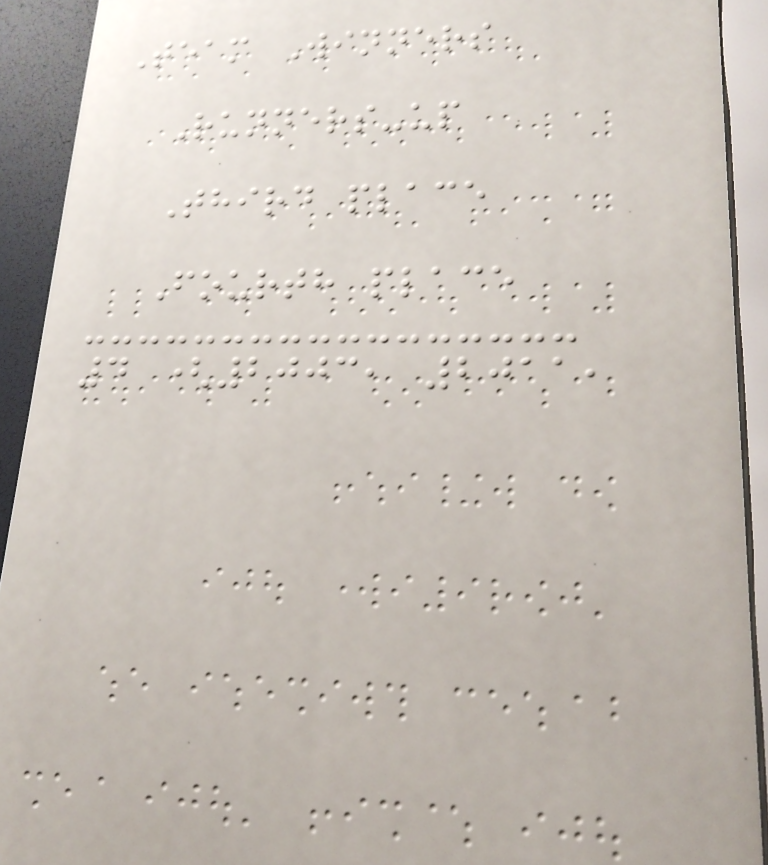Team Winners
Runners-up
Third place
Fourth place
4 (2003, 2011,
